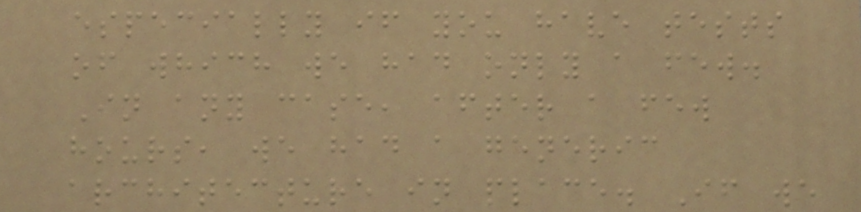especially if you have tests
of which we had only a few.
In any case, after a few
hours, we had a generic
architecture in place. If we
